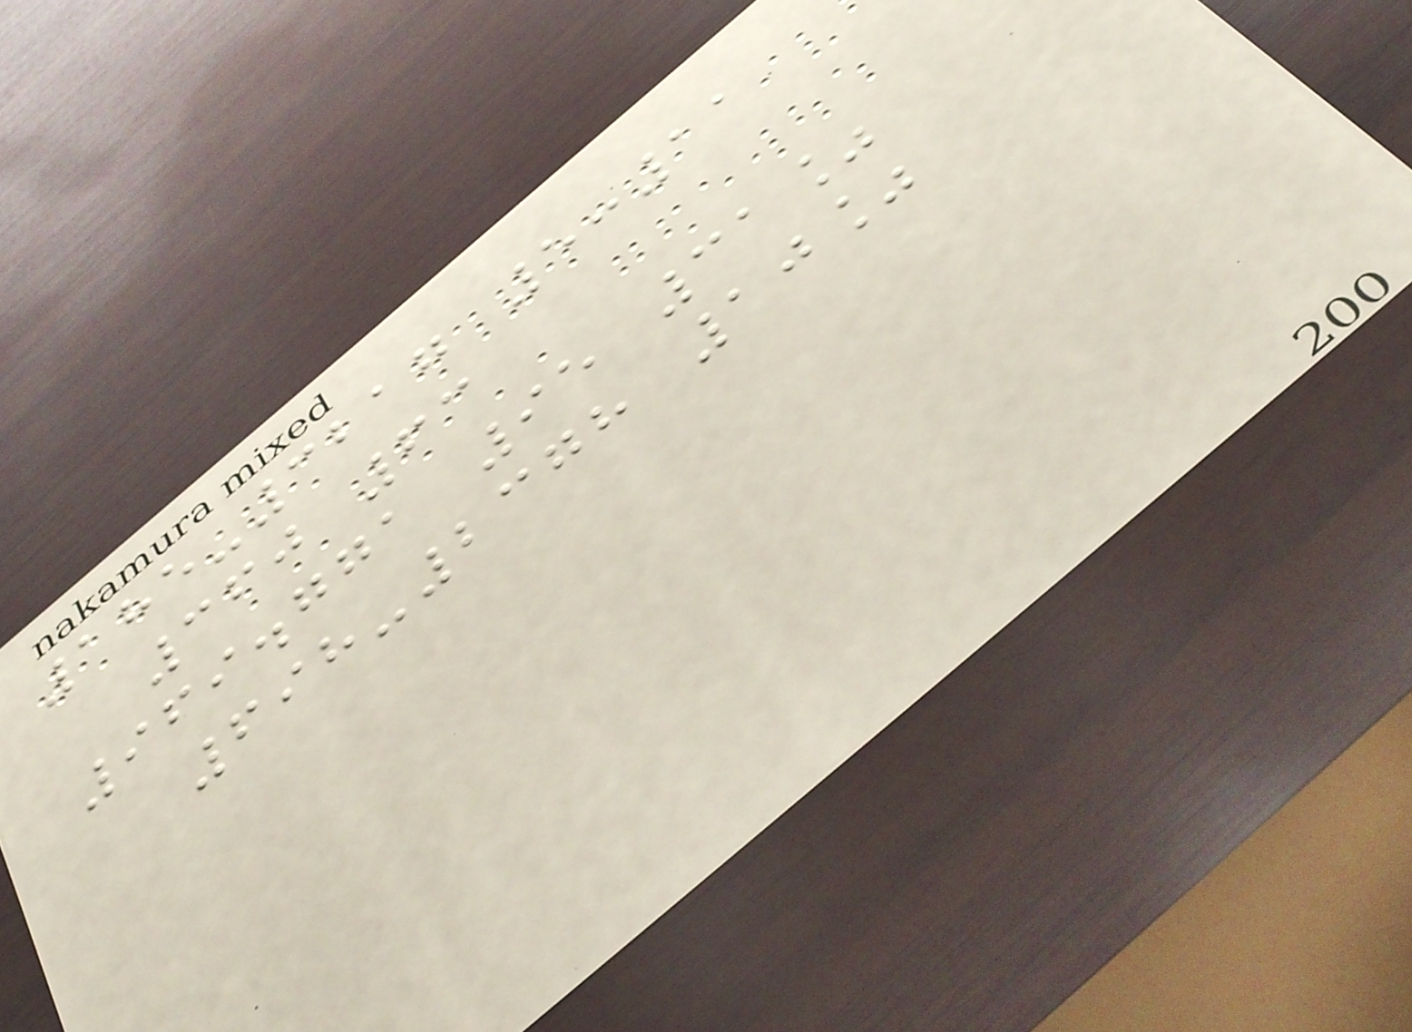185-3217 5:11
360 63
969.771 95 31%
698-2378 10%
